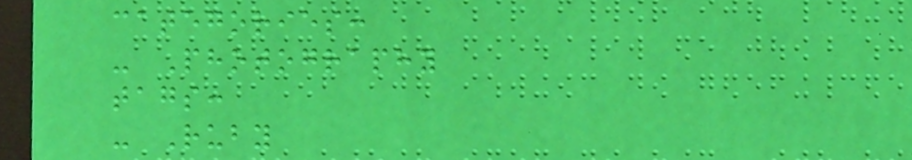categories:
- Photography
tags:
- Ruby
